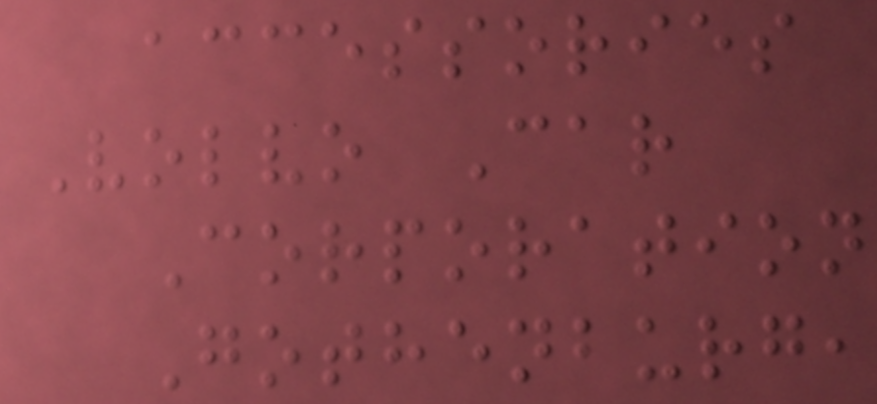accessories
Volvo Car
Corporation
Gothenburg,
